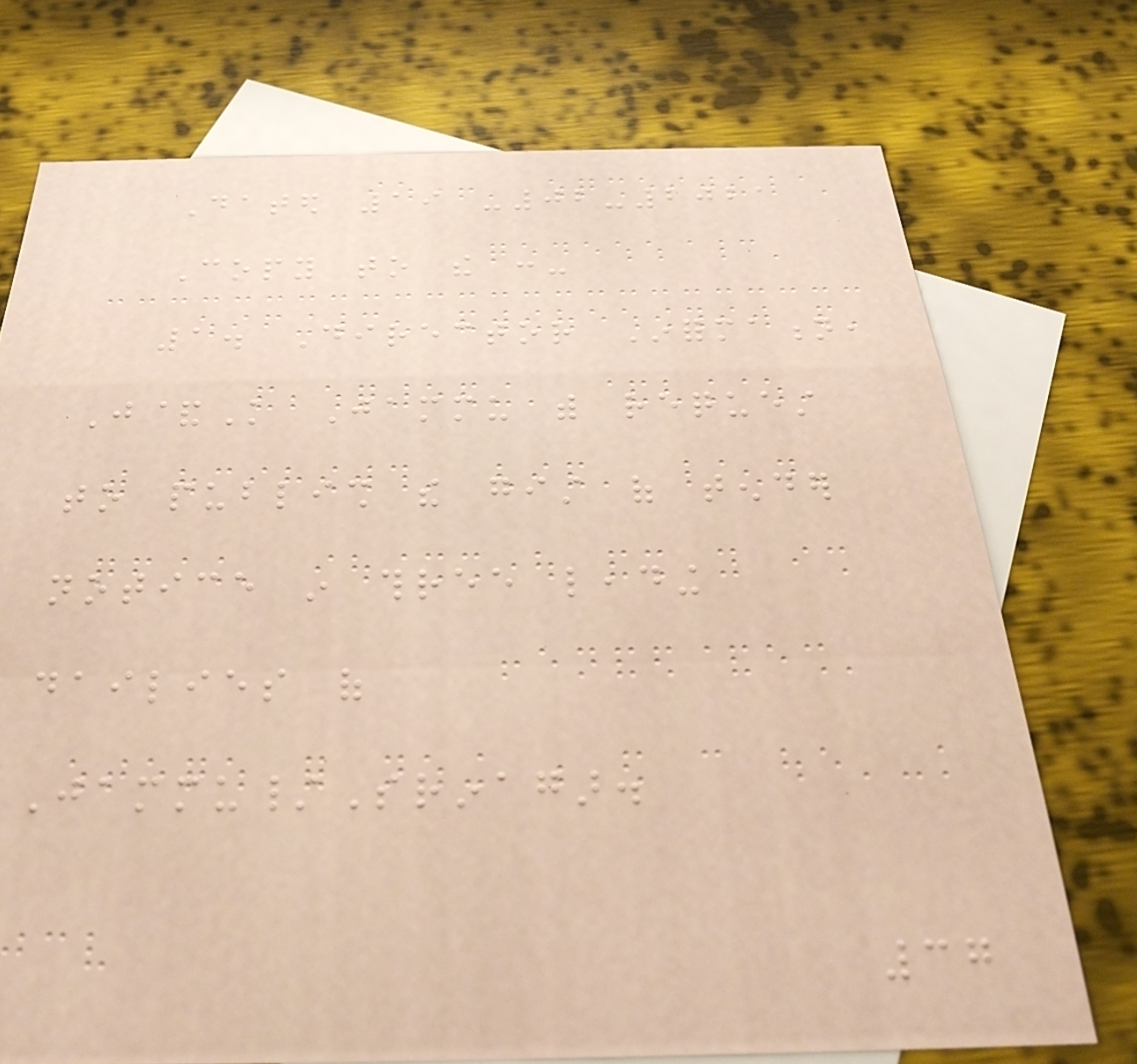Dated 19 -02-2021
Copy to the :-
1. Director Information,
J&K Jammu with request
to publish the gist of tender
notice in three leading
dailies of
Jammu/Srinagar.
37
